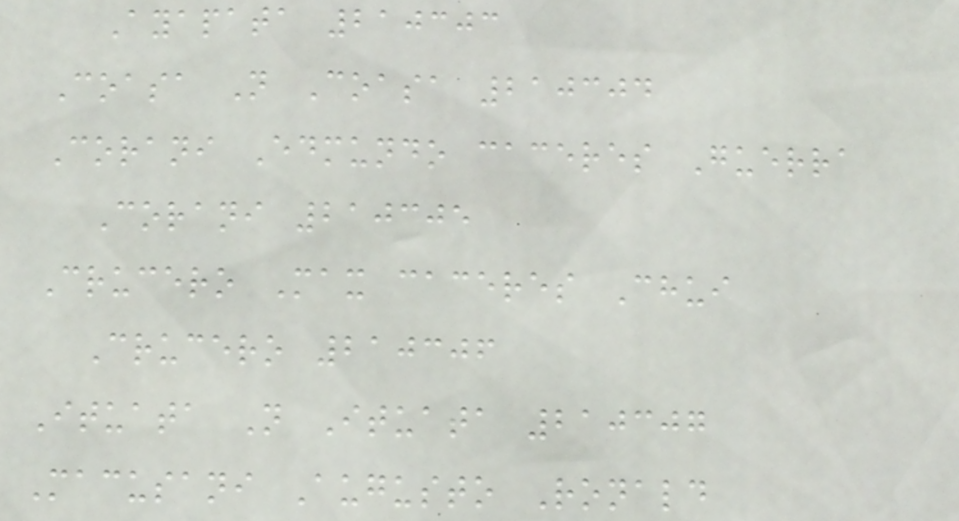Ayapata 210303
Coasa N Coasa 210304
Corani Edmundo caceres Guerra
Corani 210305
Crucero Max caceres Chui
Crucero 210306
Ituata N Ituata 210307
Macusani Augusto Ronald
